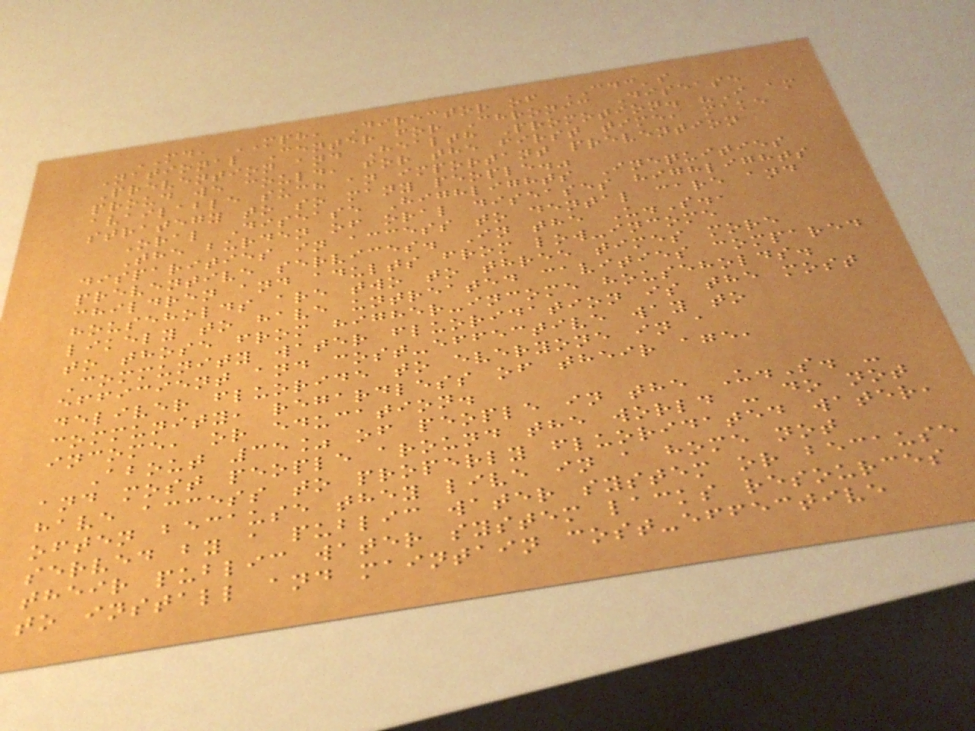MD, MPH, Director of CDC's
National Center for Chronic Disease
Prevention and Health Promotion. "I am
proud we could, for the first time, make
available such an important prevention
strategy to so many people."
Oral Disease Highlights Inequities
The burden of oral diseases highlights
disparities in access to dental care and
preventive services. In the U.S.,
children and adults from low-income
households are two to three times more
likely to have untreated cavities compared
to those from higher-income households.
Community water fluoridation is the most
efficient and cost-effective way to
deliver fluoride to everyone in a
community, regardless of their age,
income, or education.
About 35% of people in the U.S. -
and most people around the world - do not
have access to properly fluoridated water,
often because they live in a home not
served by a public water system or because
their public water system lacks resources
to install and maintain cost-effective
